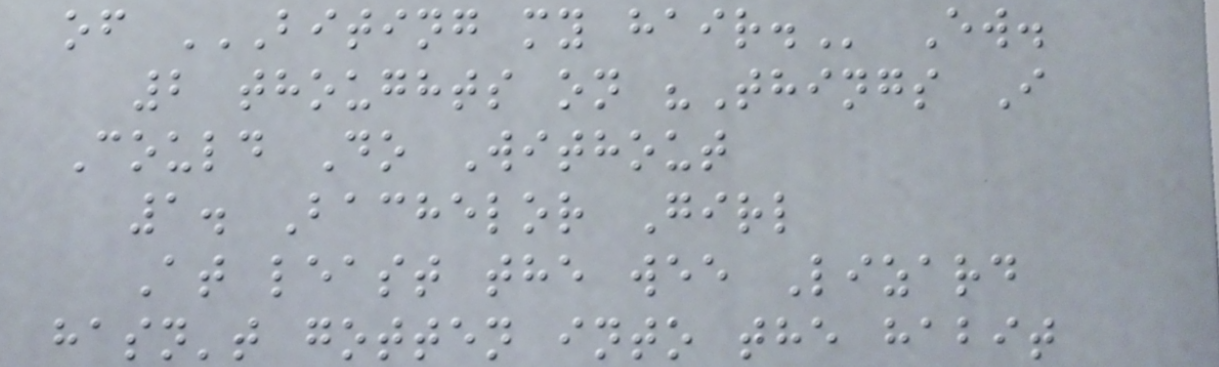of BITING MY HAIR. Ew.
2 thoughts on "Things I
Could Do Without
1. Bachelor Girl
At least the wee Lizard
hasn't gotten into the habit
